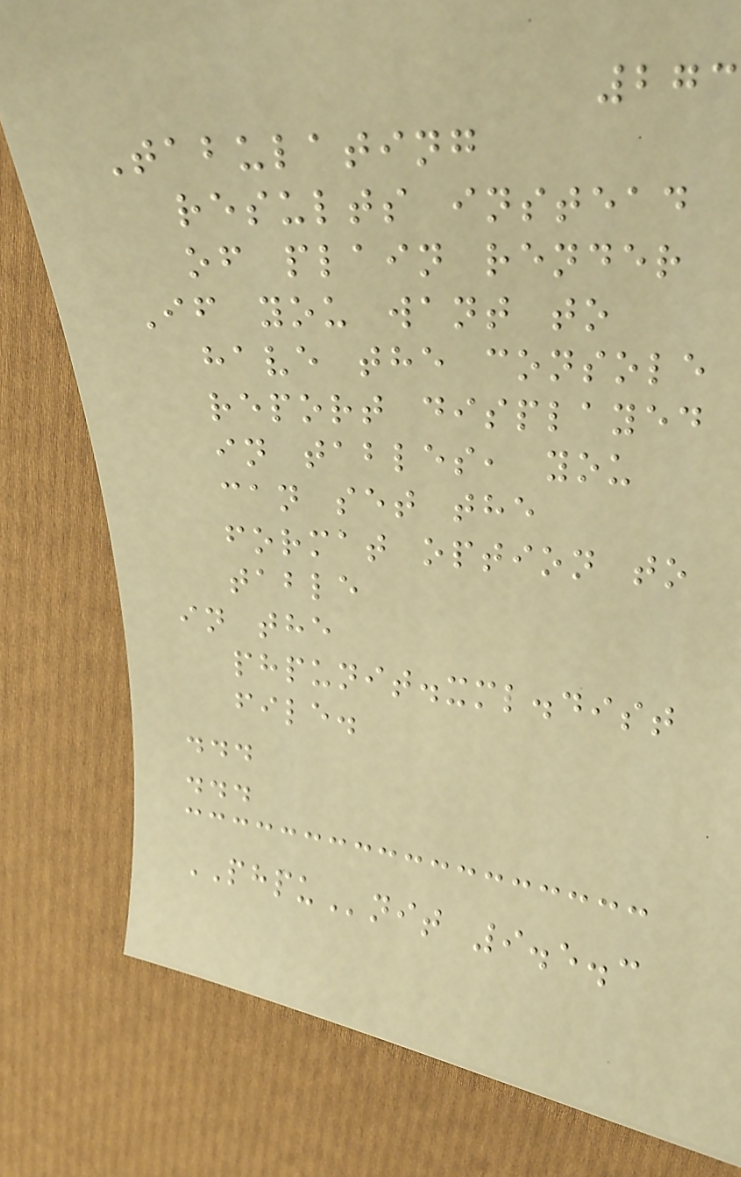273
Tabulating
results instead
of plain render
If you want to
have the console
report displayed
in tables, you
can set the
format option to
table
in the
phpunit.xml.dist
file.
...
...
PHPUnit 9.5.3
